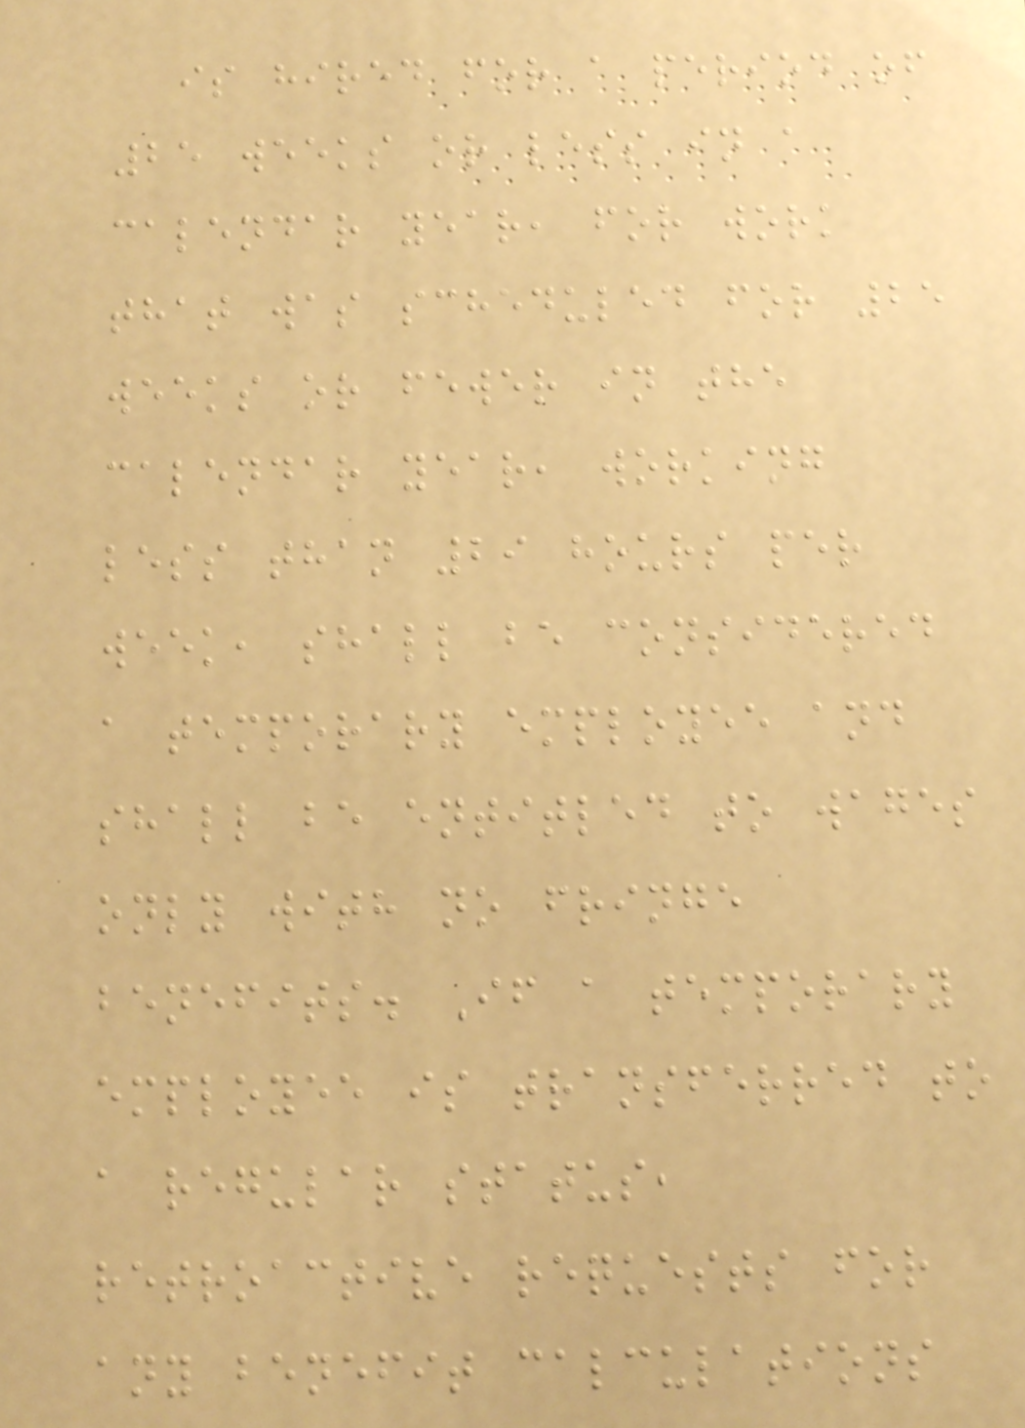is hired for a period of
25 weeks or less in a
calendar year, for work
that was scheduled for 25
weeks or fewer in the
calendar year, working
less than 29 hours per
week, shall be considered
a temporary employee and
shall be entitled to wages
only with no fringe
benefits. If a temporary
employee is transferred to
a regular status,
retroactive requests for
any benefit calculations
